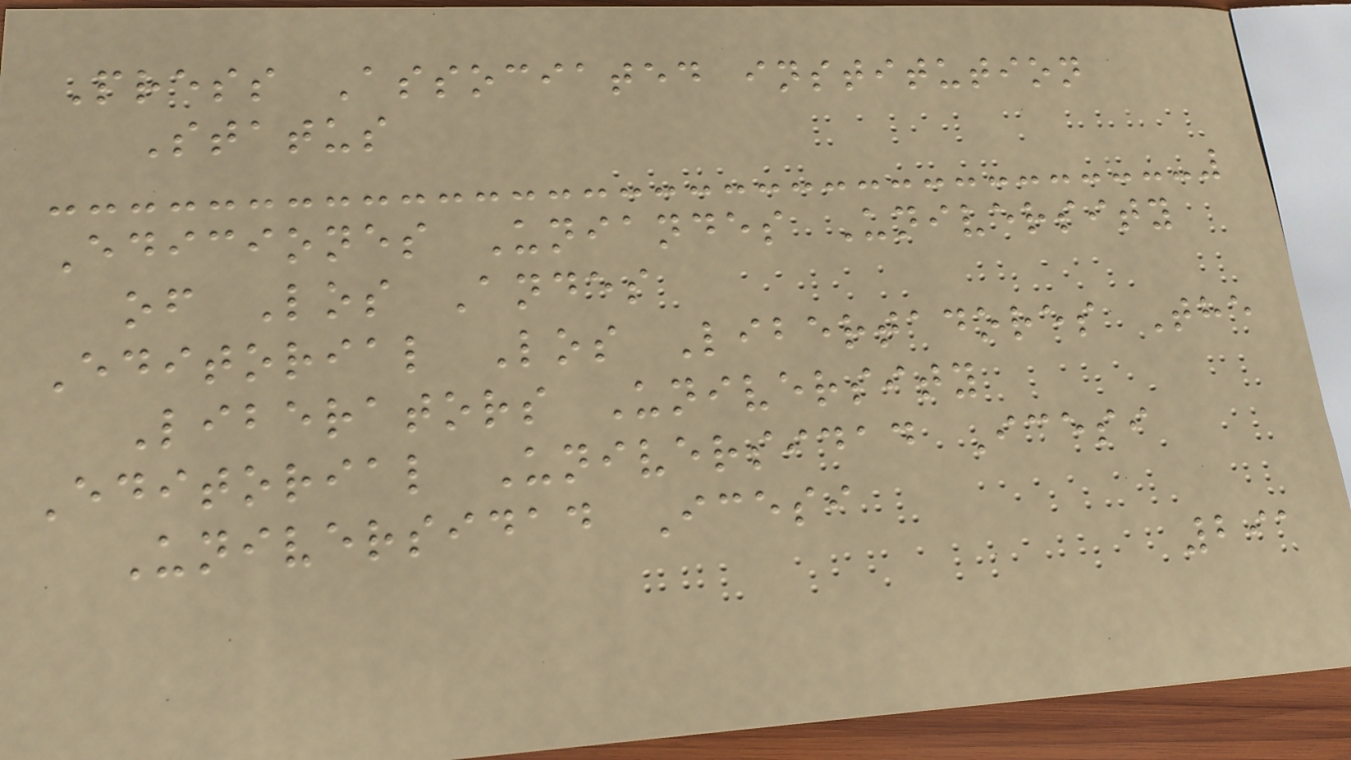Press Associated institution
Status
Ediciones Uniandes University
of Los Andes
Editorial Los Libertadores The
Liberators University
Editorial Universidad Icesi
Universidad Icesi
291
